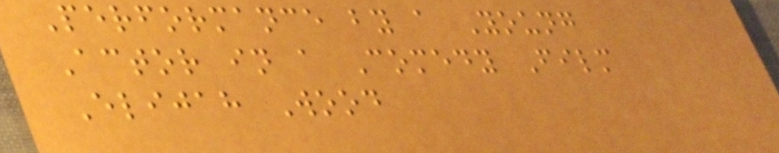Performance by a Young
Actor in a Comedy Film
Elijah Wood
